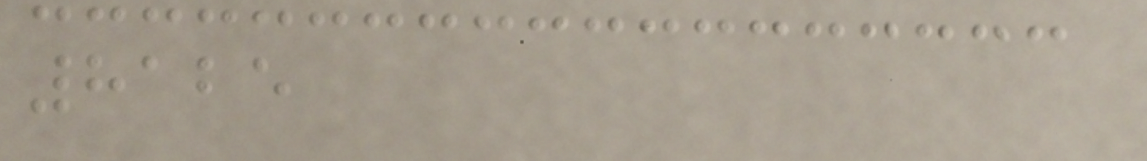8125
